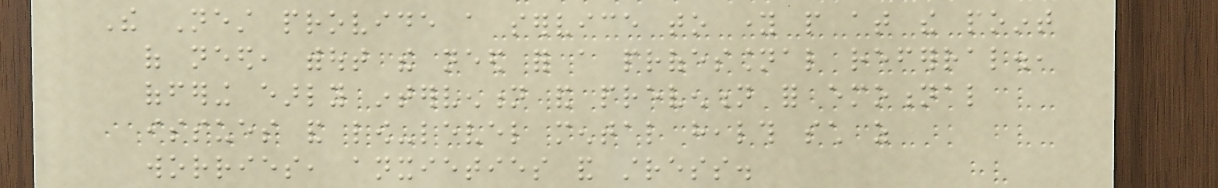The Nest provide a service to young people at the point
of need, without the need for a professional referral.,
offering early intervention and prevention for emotional
issues and low-level mental health such as
worries, anxieties and stress.
